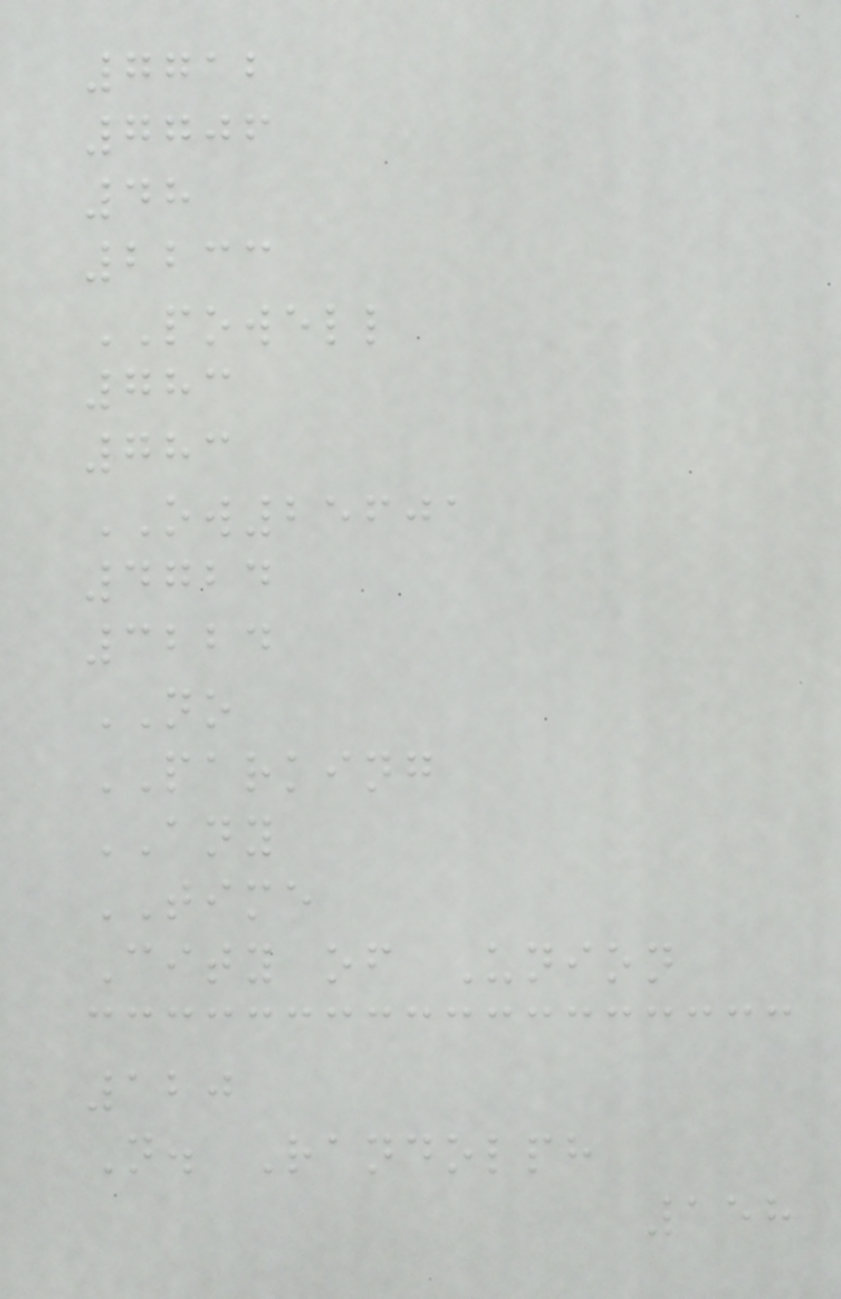7712
7706
48
2233
POWELL
783
783
OW25601
4724
3224
NO
PARKING
ANY
TIME
City of Union
120
N. Randolph
158
